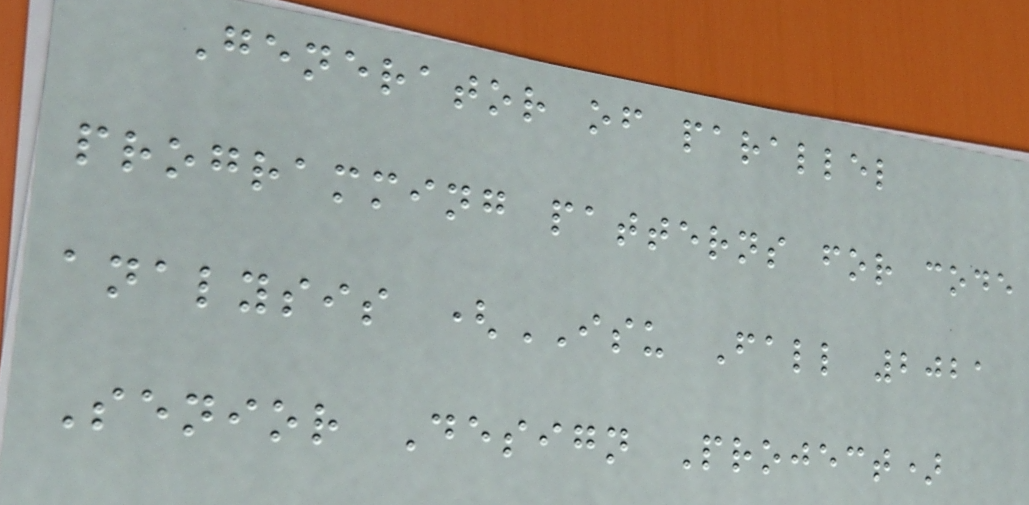Generator of parallel
programming patterns for code
analysis (ISU Fall 2021
Senior Design Project)
